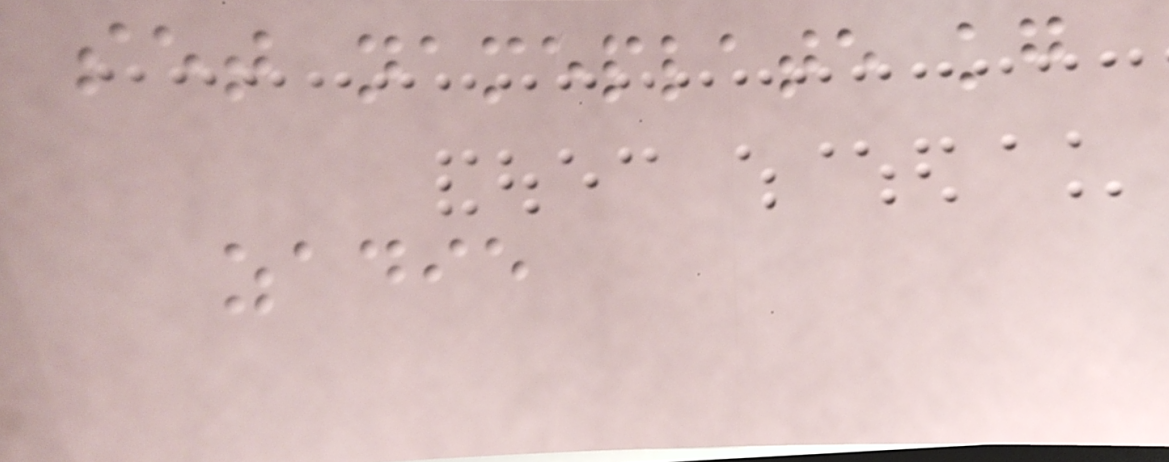set nameplate kg
zadie
